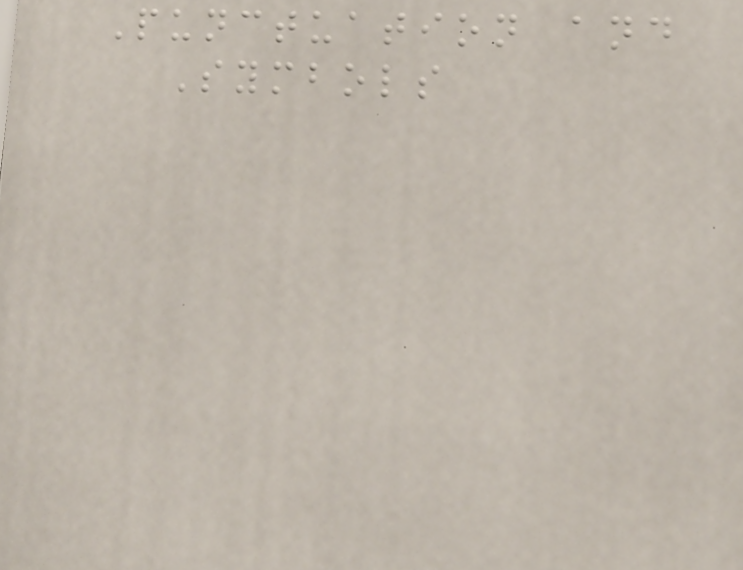Punctuation and
Symbols
